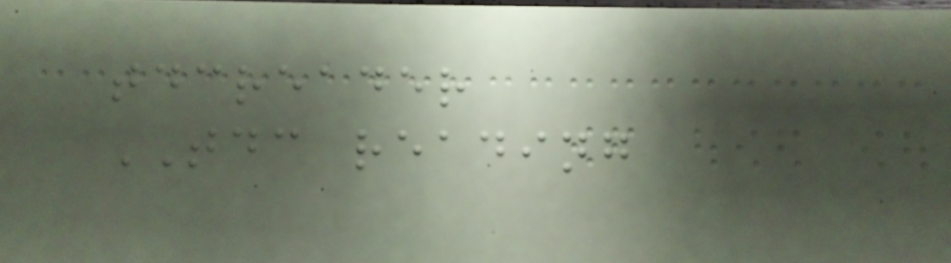tdcreader
TDC reading
